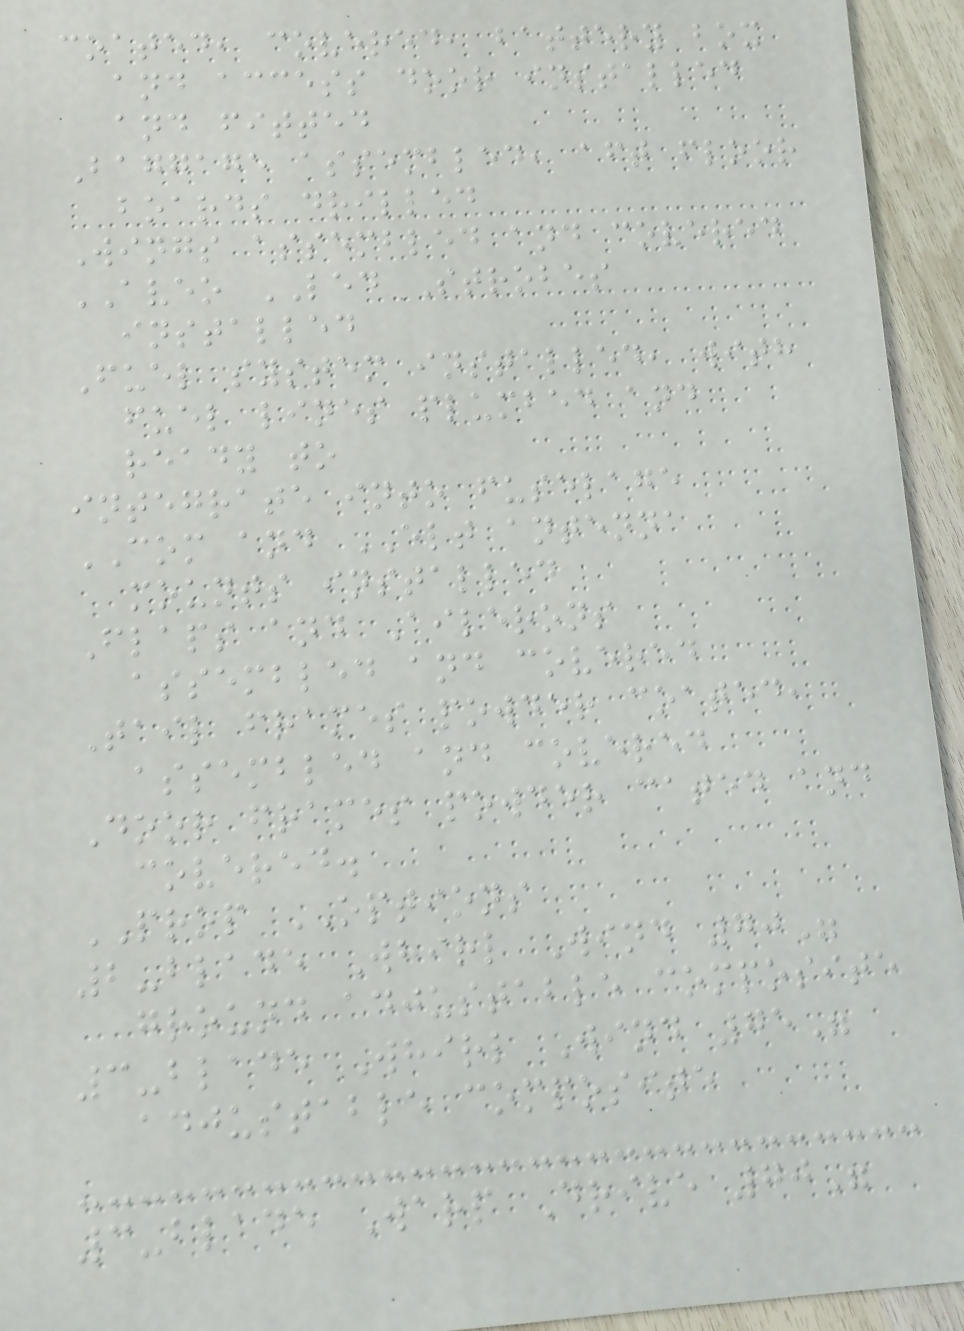coated, covered, battery box
and access door installed
and fitted
Baggage assembled, aft floor
boards drilled
Wings assembled and covered
AVEO LED Strobes
installed
Fuel system installed, with
fuel lines plumbed and
ready to
integrate into fuselage
COM and ELT antenna
mounts installed
Flaps and Ailerons
assembled and covered
Tail frames powder coated,
assembled and covered
Door frames powder cated and
covered.
PROP OPTIONS
2-blade Whirl Wind 70"
ground adjustable composite
3-blade Whirl Wind 75"
adjustable composite
3-blade Warp Drive 70"
